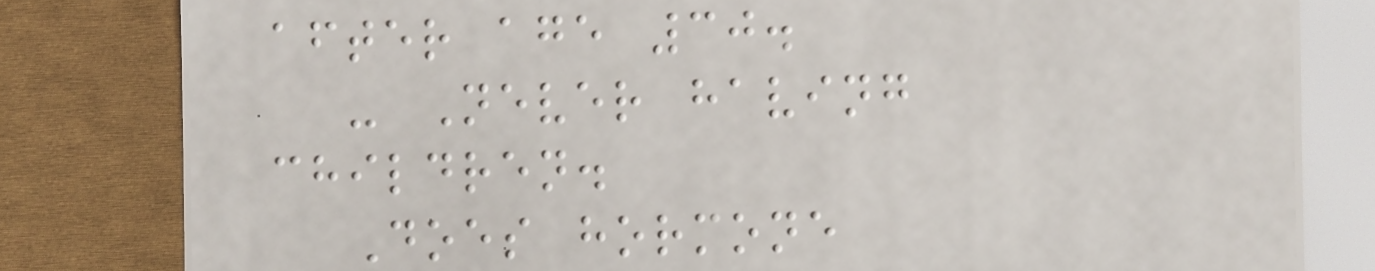after age 30.
- Never having
children.
Does hormone
